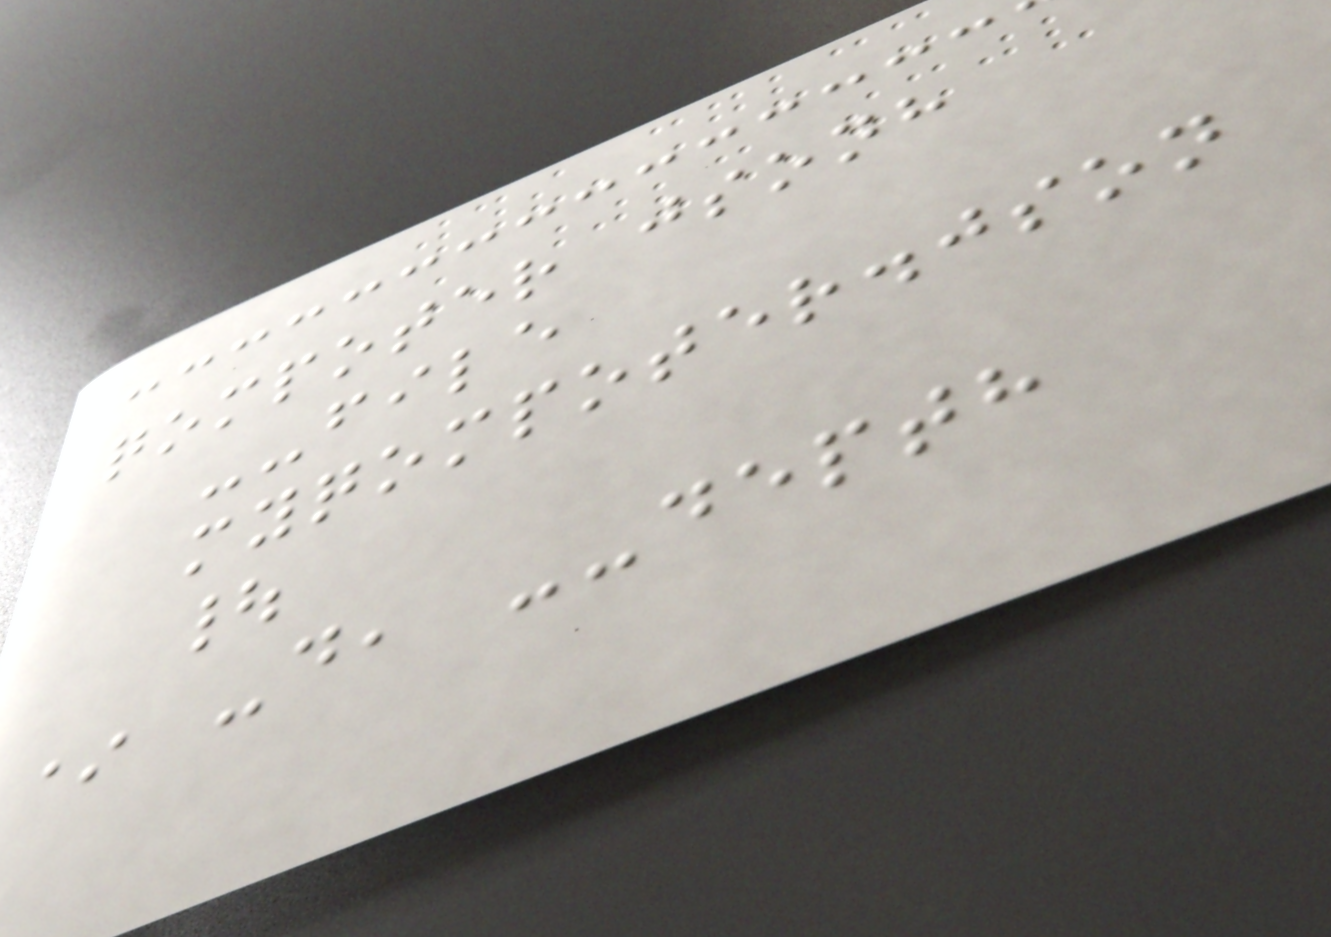qompoter jsonh
--file
myqompoter.json
|
* -d, --depth
